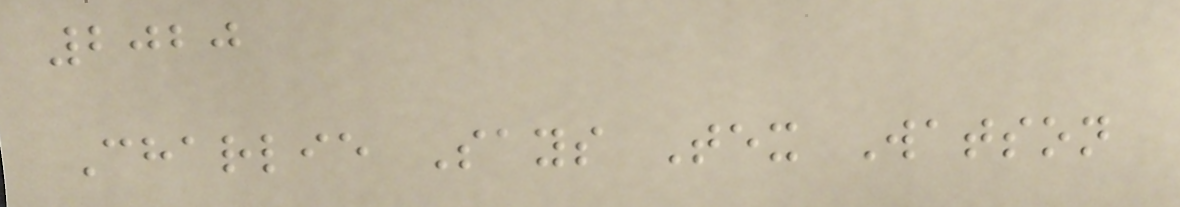2020
Charlie Says Tex Watson
